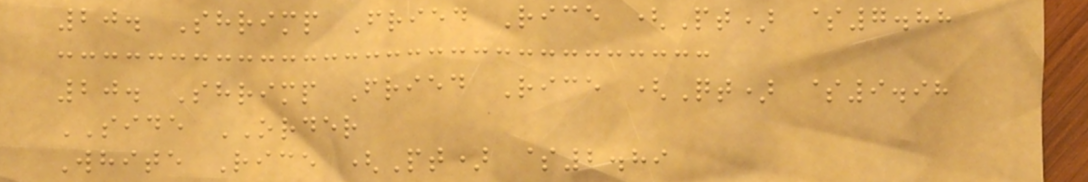20. Shrimp Fried Rice (Pt) $7.88
20. Shrimp Fried Rice (Qt) $9.98
SIDE ORDER
White Rice (Pt) $2.89
